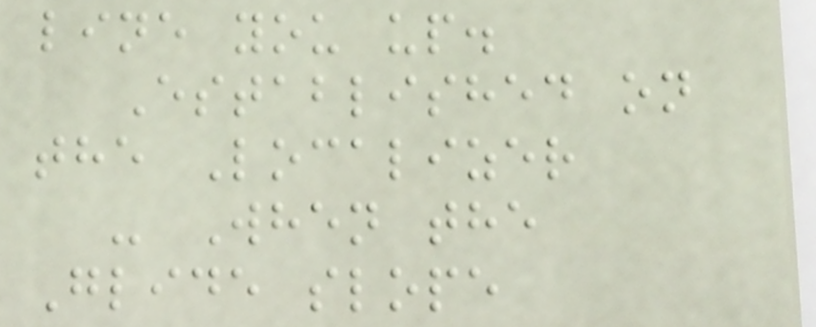line you up.
Established on
the Localizer
- When the
Glide slope
